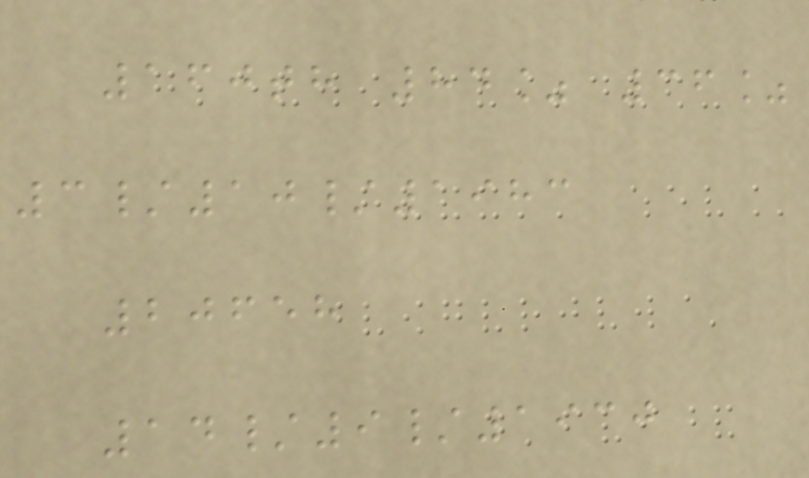160th 84% 36%
3/10/1983
20658
14/9/1930
